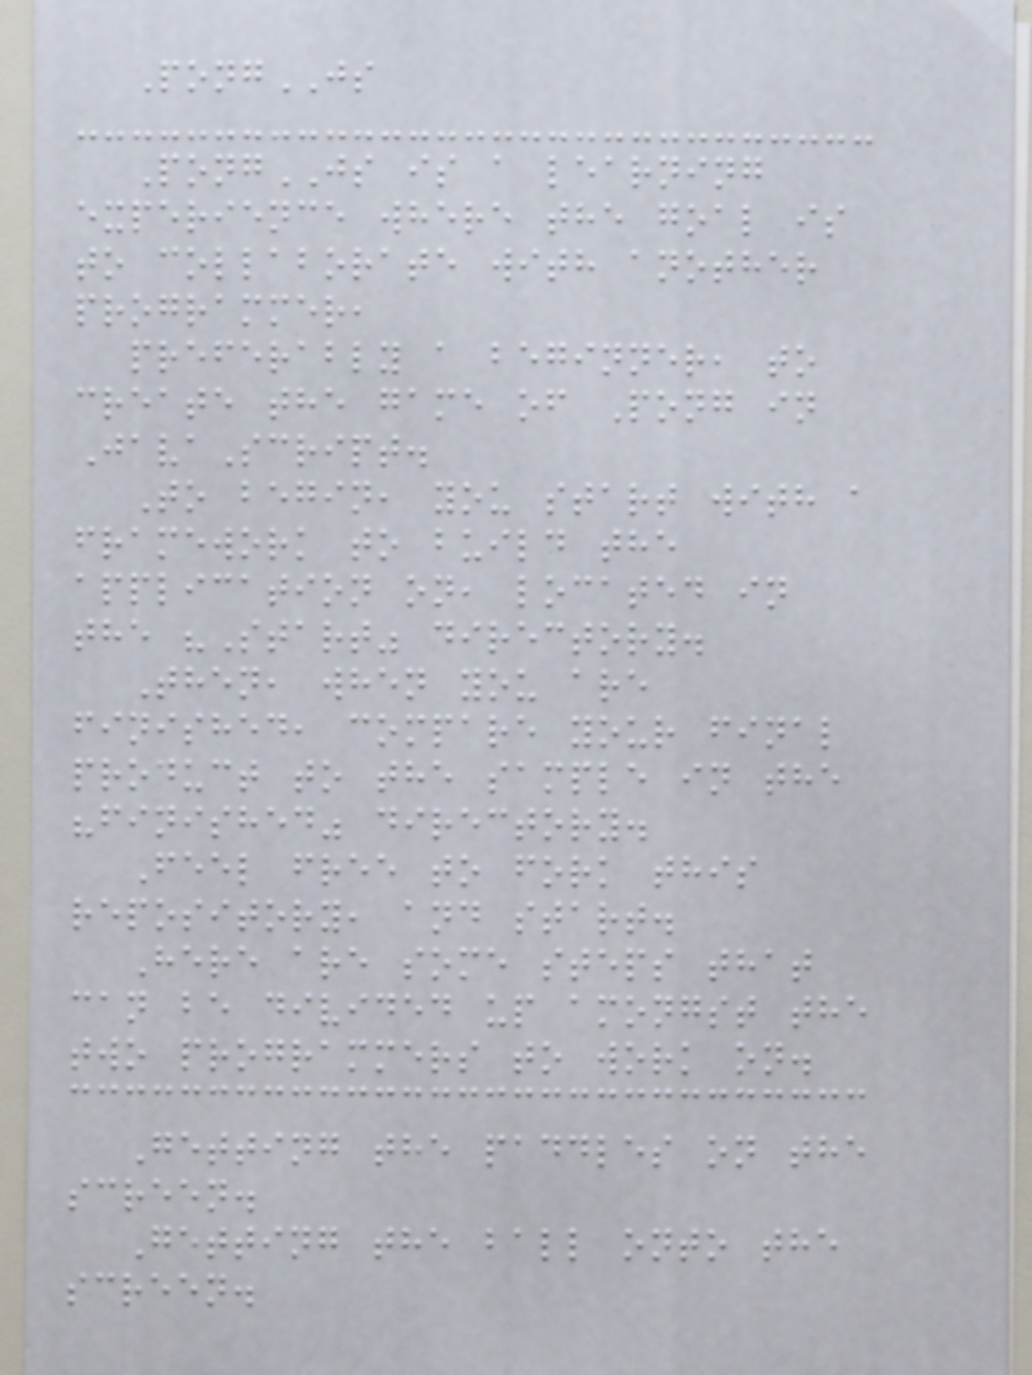PongJS
PongJS is a learning
experience where the goal is
to collaborate with another
programmer,
preferably a beginner, to
create the game of Pong in
JavaScript.
To begin, you start with a
framework to build the
application on, located in
the "Start" directory.
Then, when you are
finished, compare your final
product to the sample in the
"finished" directory.
Feel free to fork this
repository, and start.
Here are some steps that
can be divided up amongst the
two programmers to work on.
Getting the paddles on the
screen.
Getting the ball onto the
screen.
